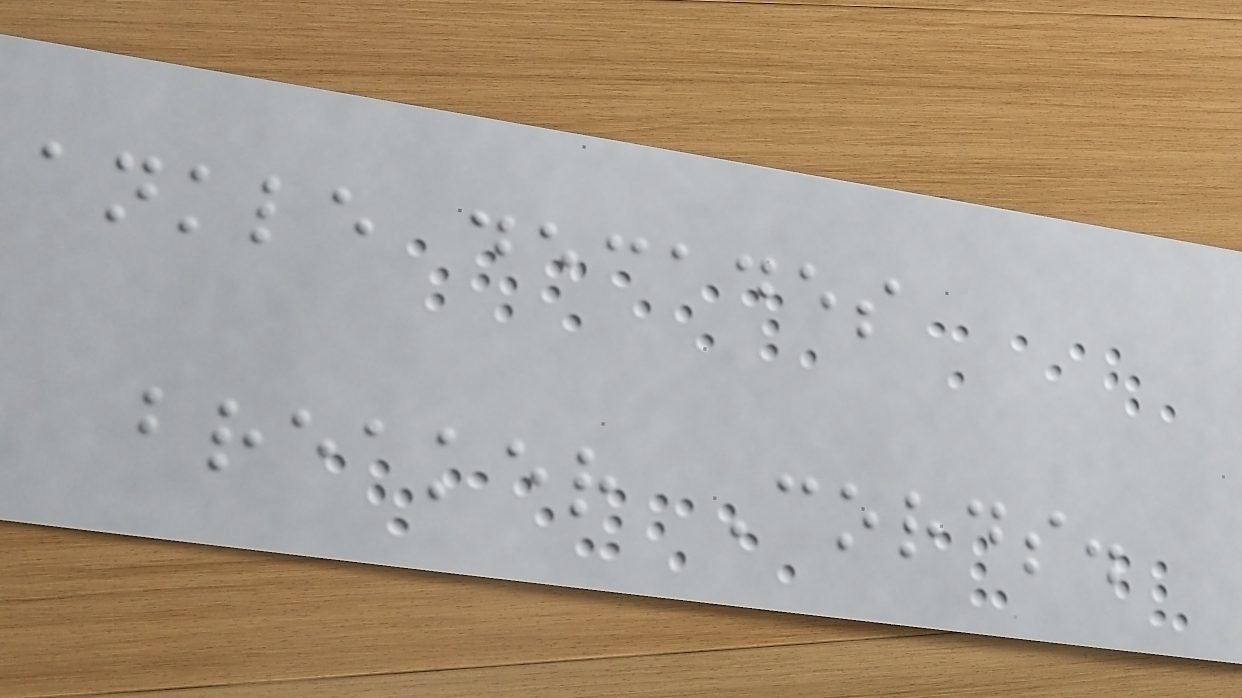ankle decades
breaker Cords.
